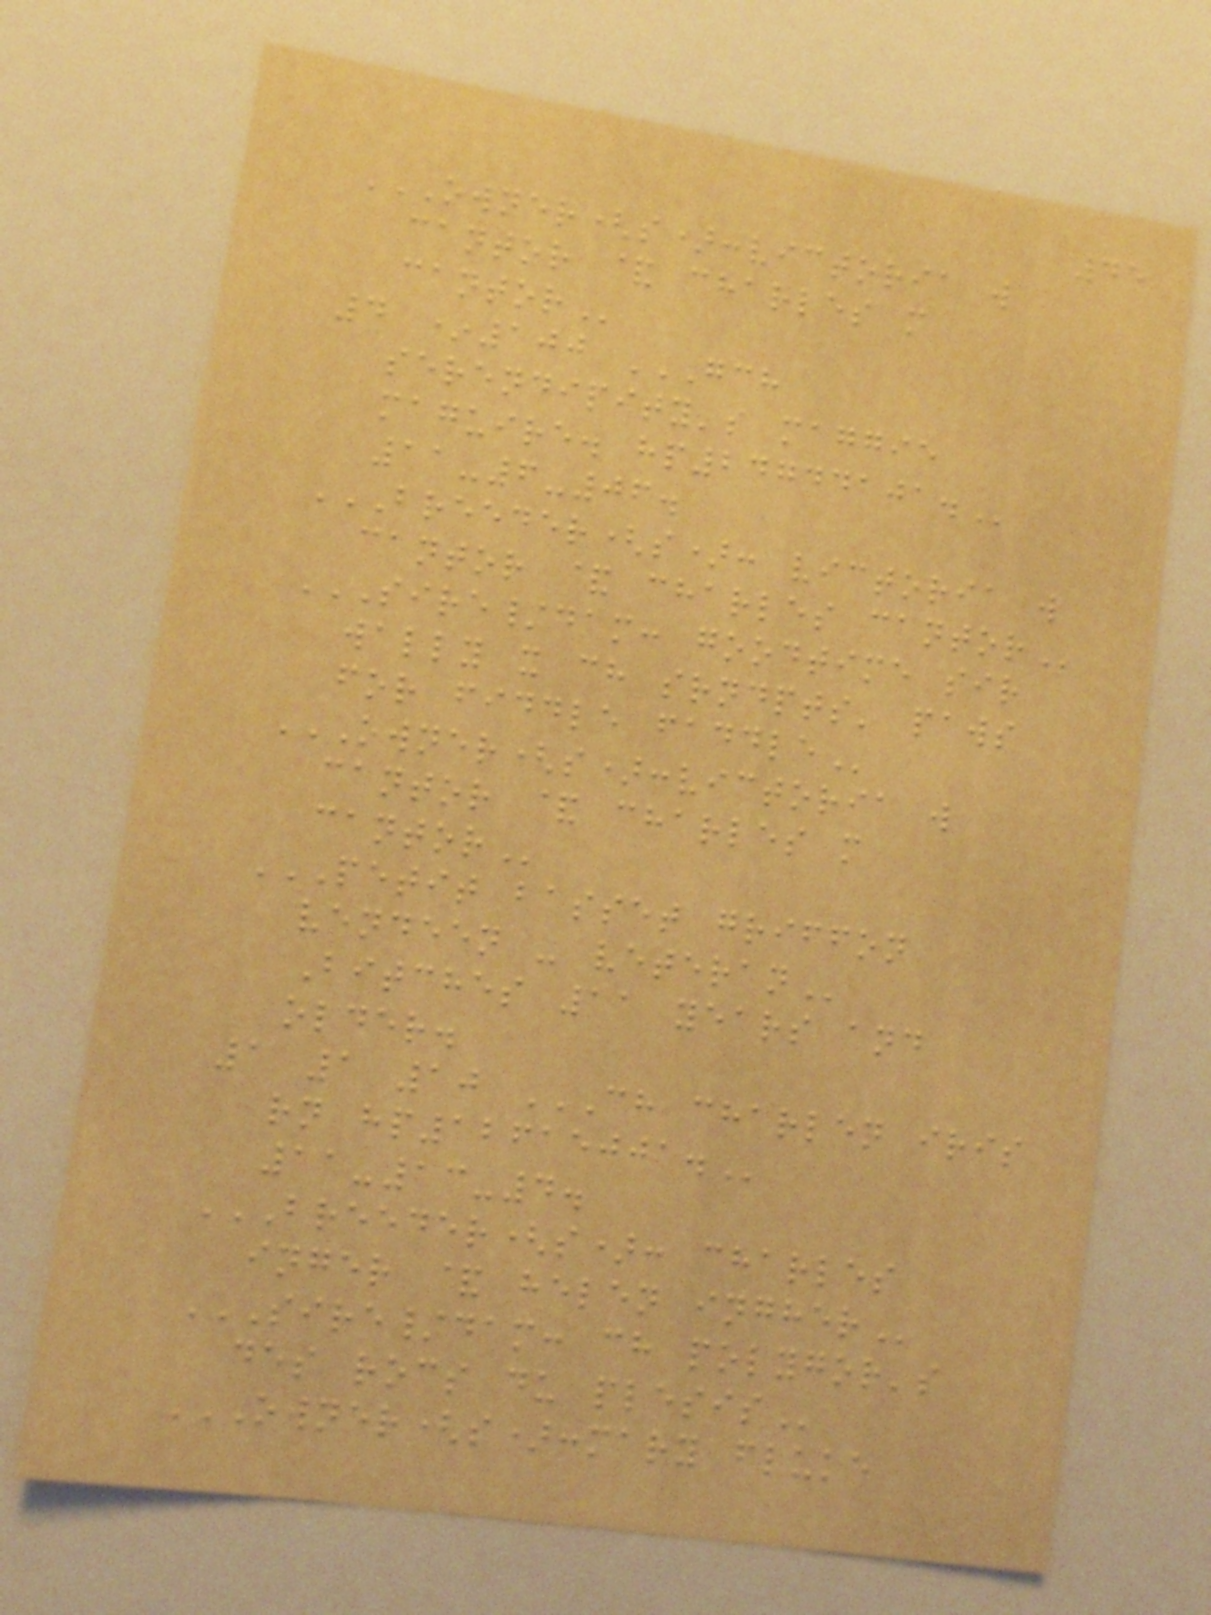45
OWNER(S):VICTORIA W
CANTOR & CHARLES M
CANTOR
4 *100 GCH
SERENDIPITY'S MAGGIE
MAGUIRE. HP24744101.
11-6-06.
BREEDER(S): VICTORIA W
CANTOR & CHARLES CANTOR
SIRE/DAM: GOODTIME SIR
WALLY X CH SRNDPTS' PAWS
FOR FIDDLE FADDLE
OWNER(S):VICTORIA W
CANTOR & CHARLES M
CANTOR
PETIT BASSET GRIFFON
VENDEEN - VETERAN
Bitches 11 years and
older.
1 1 10 CH CHARLEN IRIS
RN HP12615001.
11-13-4.
BREEDER(S): CHARLES
INGER & HELEN INGHER
SIRE/DAM: CH POLYGOR'S
DES ROCS DU PLESIS
OWNER(S):MARY FLUKE
